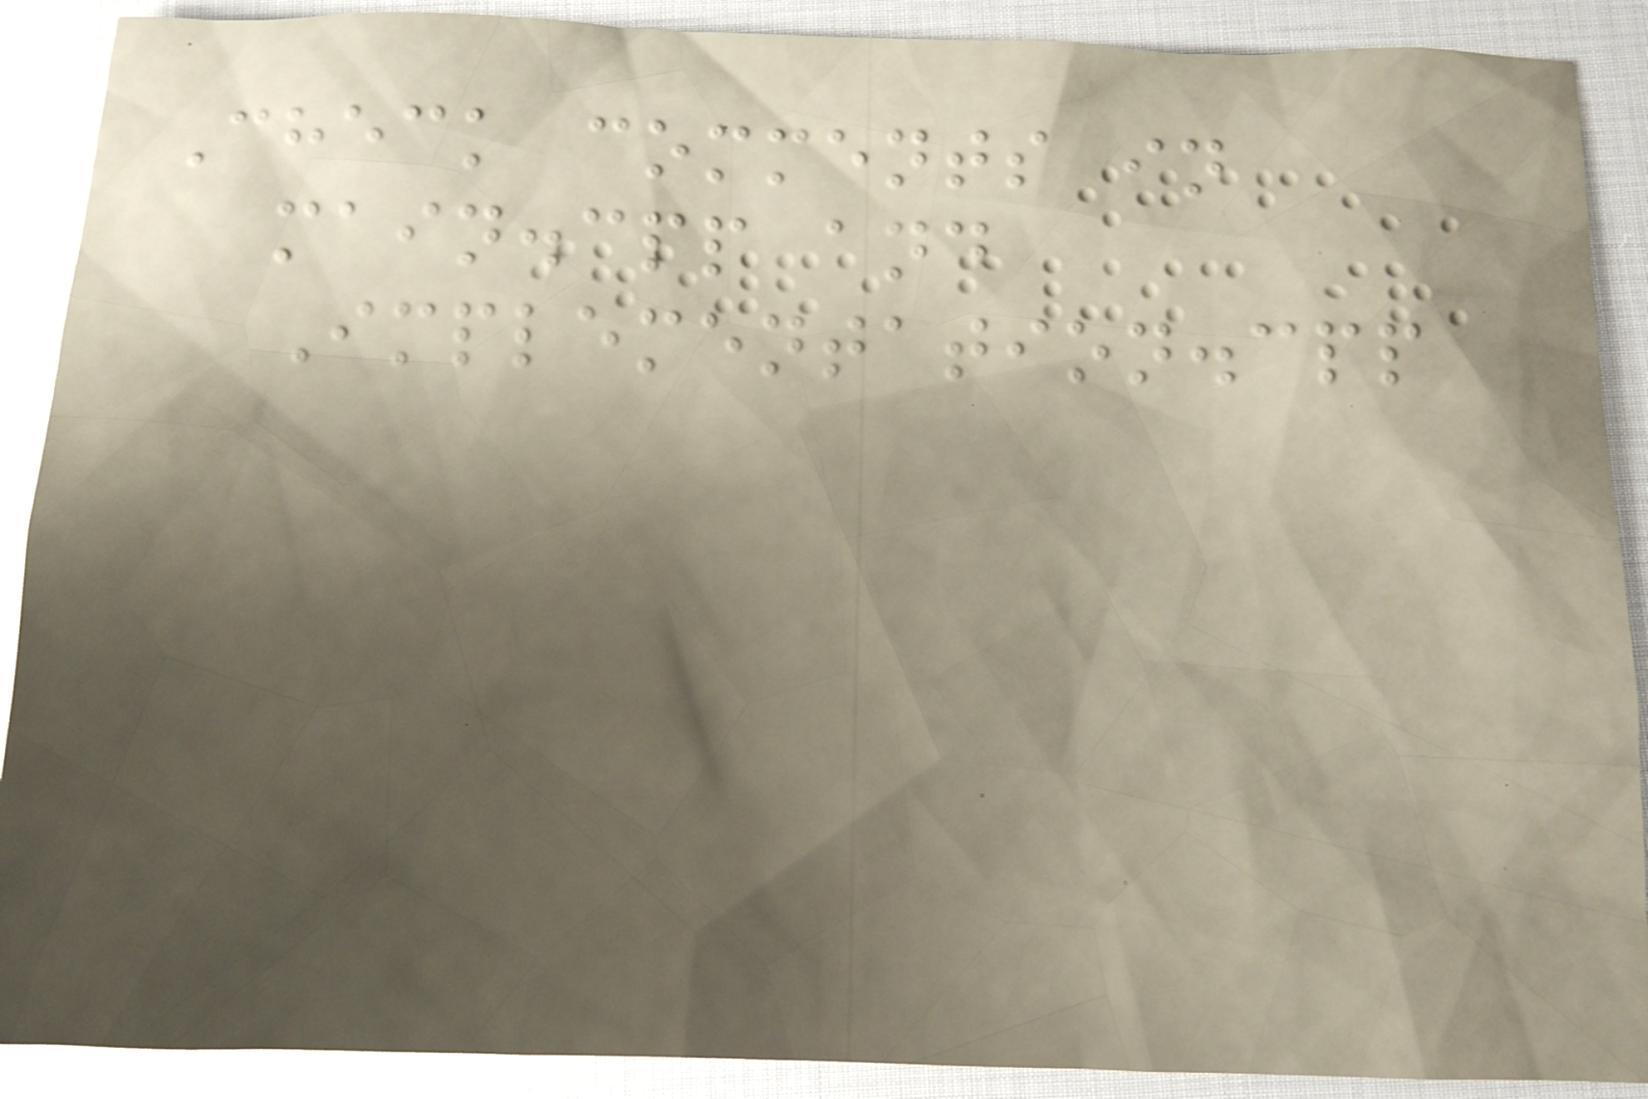Check comments in
main.cpp and
Implementation.cpp
